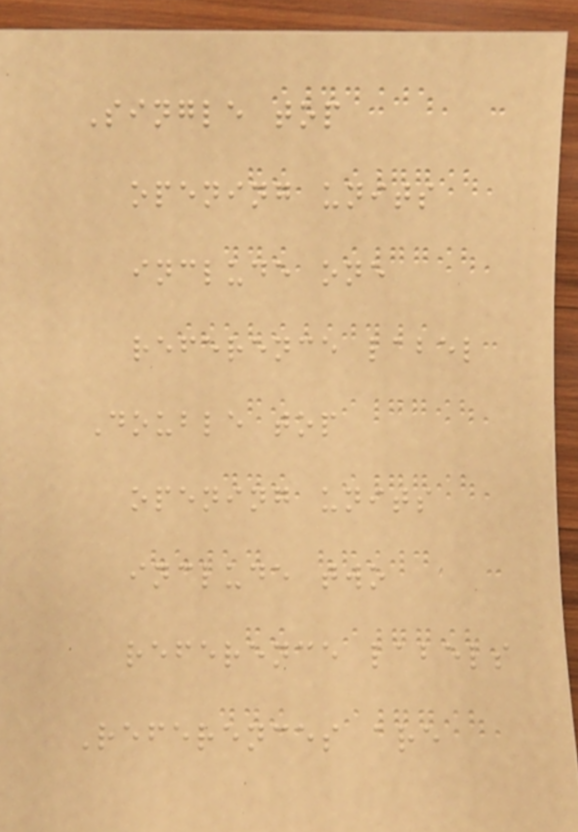Single top
opening units
include one
reference label
Double top
opening units
include two
reference labels
References are
